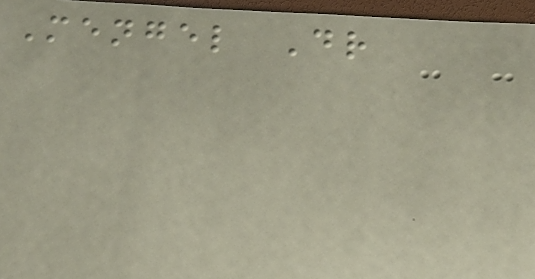Mengel Dr
